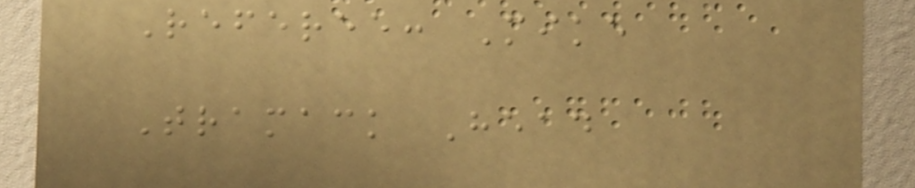Referee: Mike
Tramack Head
